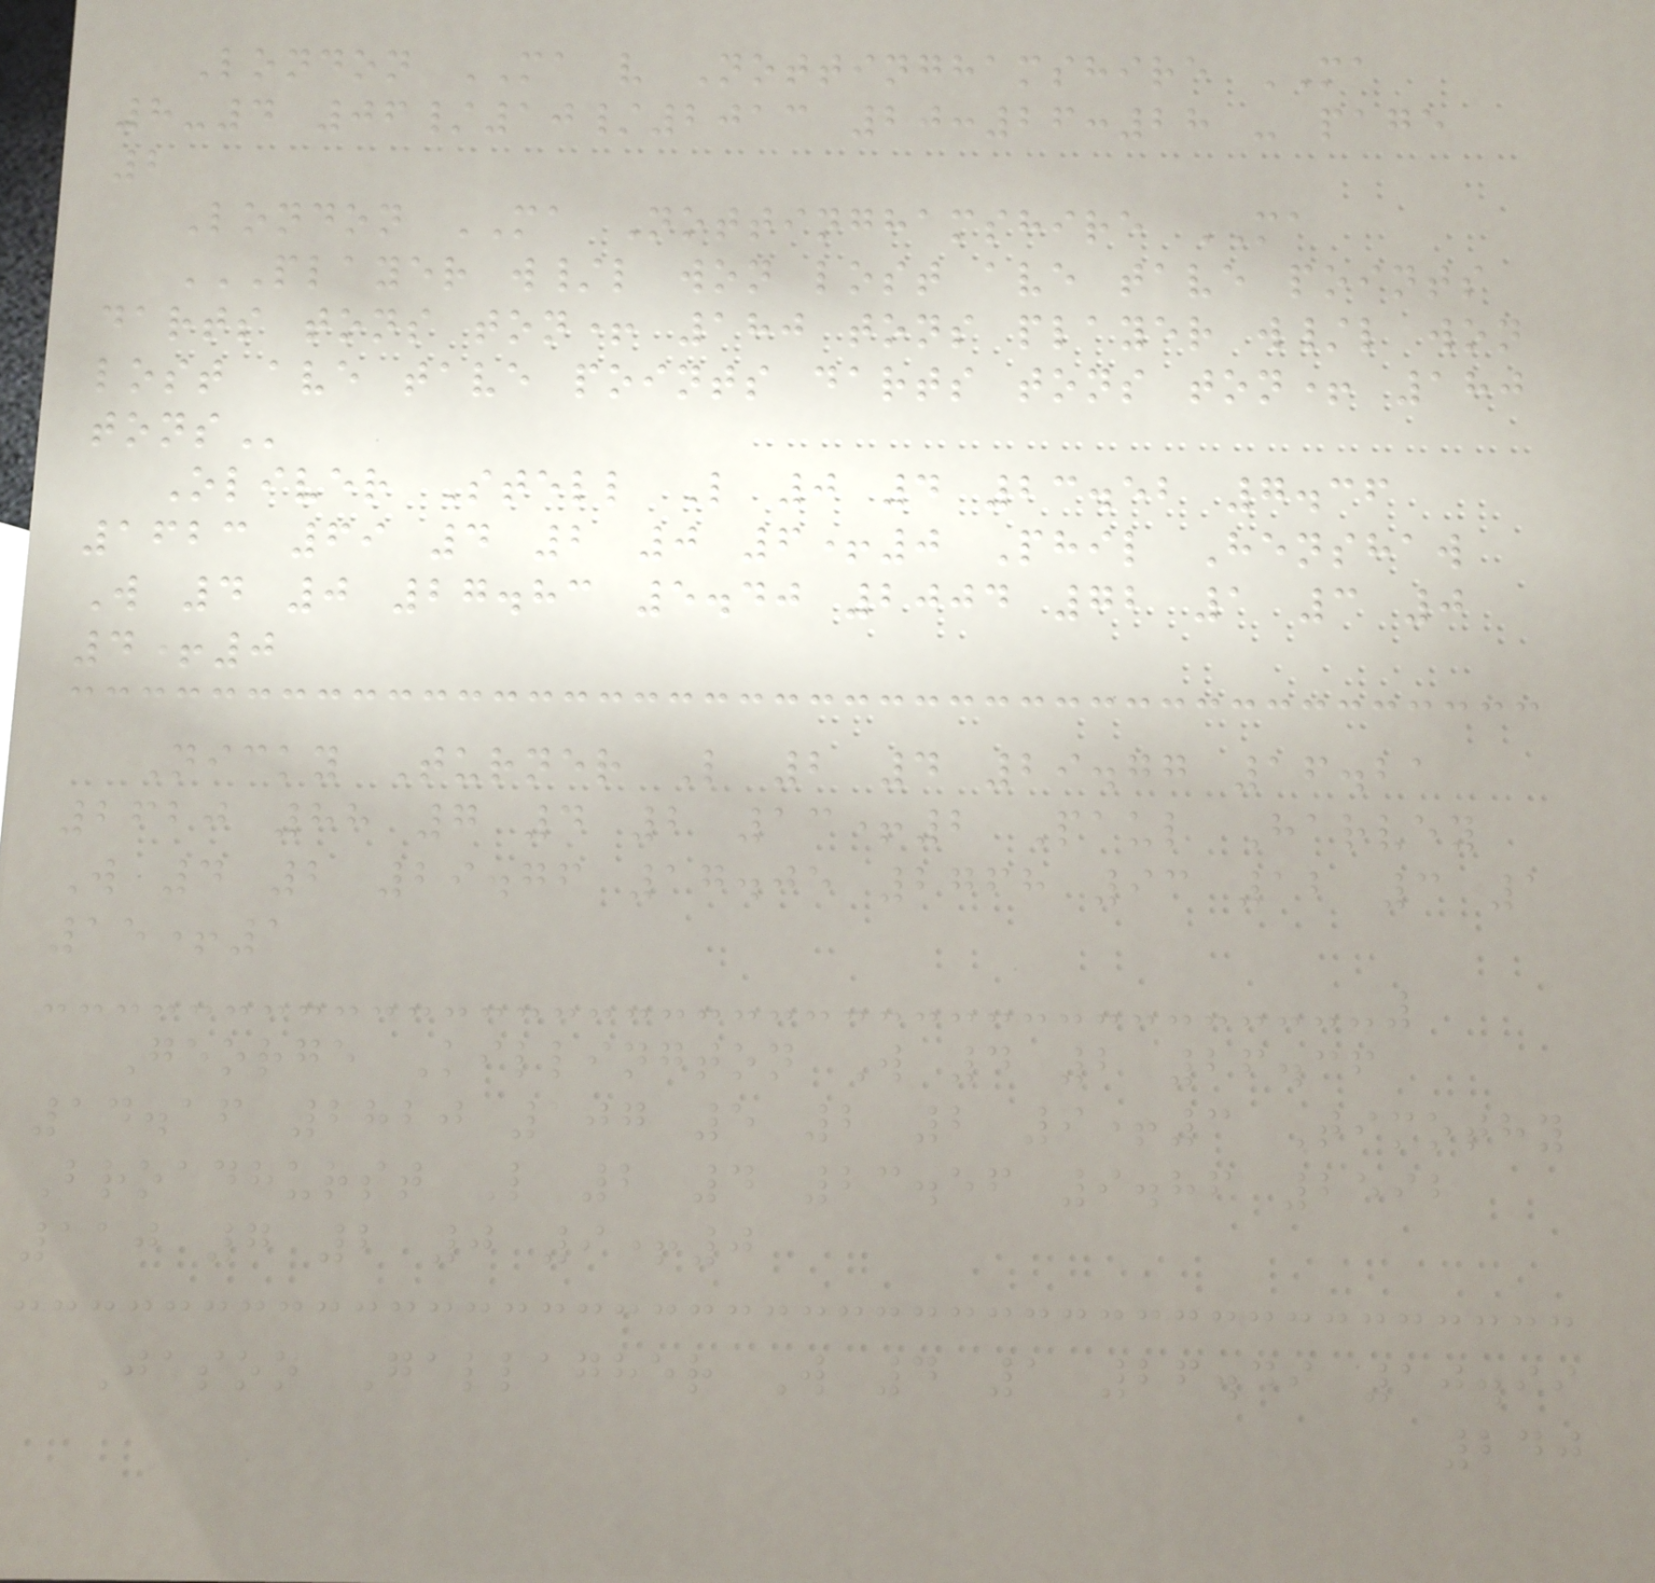London MA v Nottinghamshire MA
8-4 06/10/2013 20:26:28 - page
2
London MA Nottinghamshire MA
PLAYER W/L WON LOST AVE TAVE POINTS
DARTS TONS TON+ 180 TONS PLAYER W/L WON
LOST AVE TAVE POINTS DARTS TONS TON+ 180
TONS
Oliver Stell L 0 4 23.52 7.36
1623 69 4 2 0 6+0 Phil Henshaw
W 4 0 27.83 5.40 2004 72 1 3 0
4+0
Nicky Turner L 2 4 29.77 16.21
2620 88 7 4 2 13+2 Paul Harvey
W 4 2 29.76 17.05 2768 93 12 3 1
15+1
George Killington W 4 2 26.36
14.16 2820 107 5 2 2 9+3 Timothy
Broadhurst L 2 4 23.56 9.86 2592
110 7 2 0 9+0
Jason Gallagher W 4 1 26.49 10.99
240
